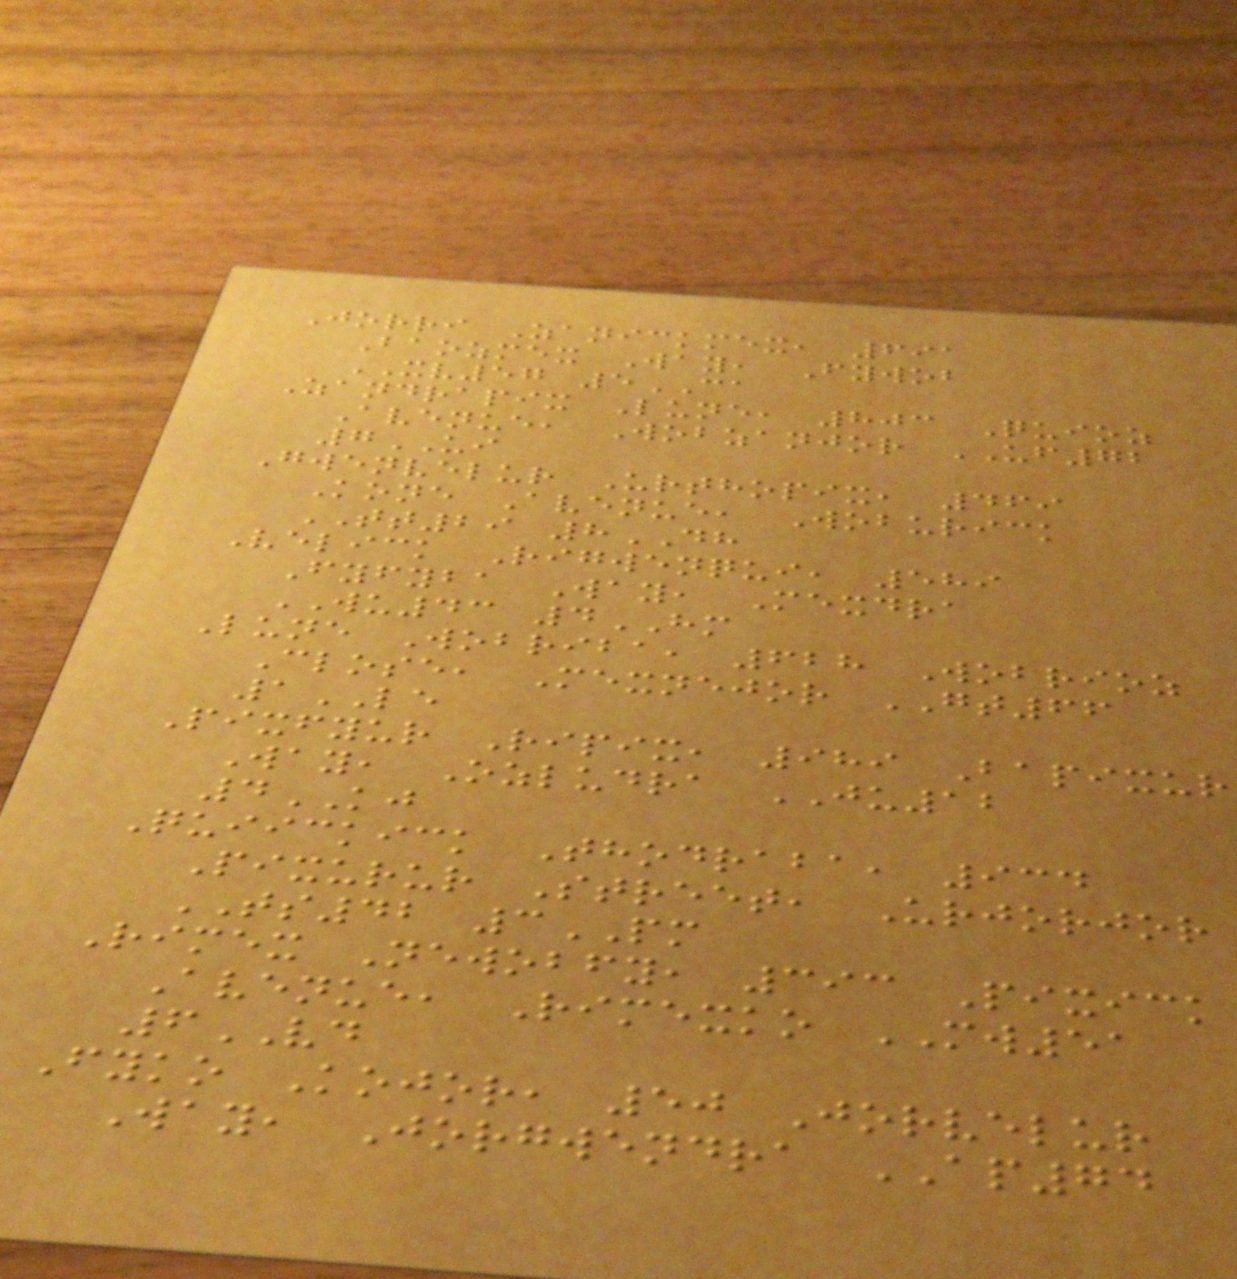Jorri Zanickmex, 691
Baozmex Way, Fywob
XV57 5CA
Zandrapix Lune, 803 Quioz
Avenue, Wobzanjor UF72
7UI
Gwenvelur Urthopix, 469
Kone Avenue, Woburick
TT29 8DH
Velick Rigwenqui, 589
Fyfyba Way, Mexdra
WU43 4HM
Lune Wobriba, 628 Wobrioz
Close, Mexnejor GT66
1LE
Pixfyur Ripix, 989 Bapixur
Way, Ozludra JU12
4KJ
Quiickick Thodraba, 934
Pixurur Street, Urjorjor
TS42 3PM
Rimex Newobfy, 393 Pixick
Avenue, Rimexko MW51
6VD
Fyko Kojor, 50 Jorvelur
Way, Jorgwendra AP74
